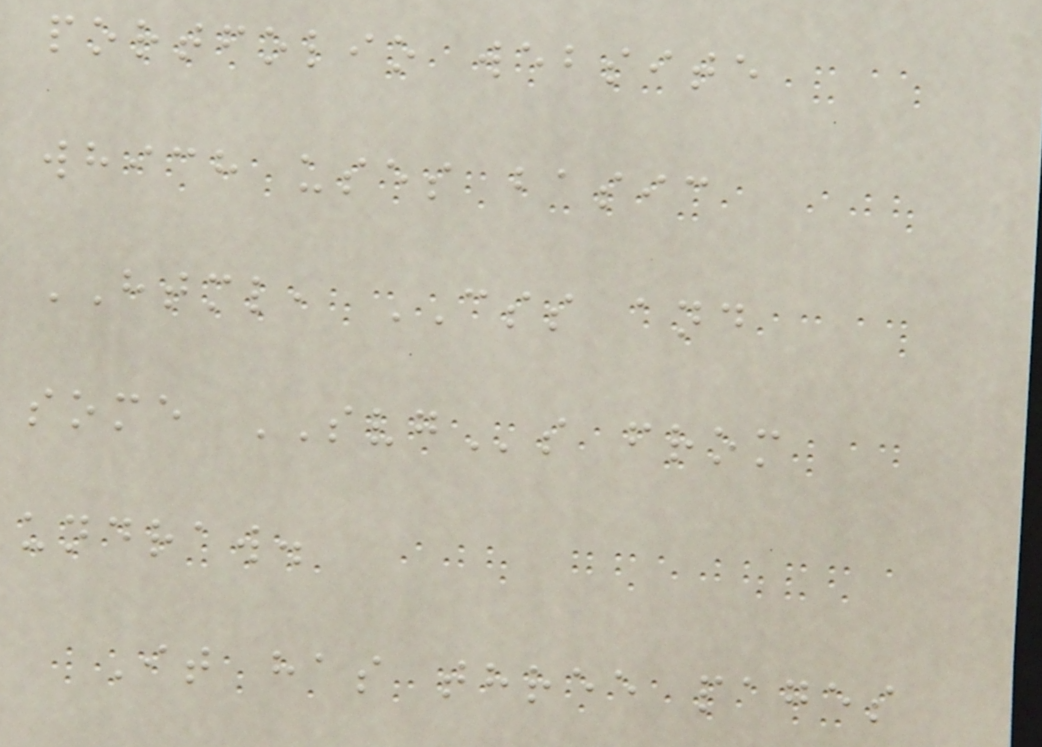portfolio website
which uses basic
HTML, CSS and
some SVGs from
undraw.
It has three pages
